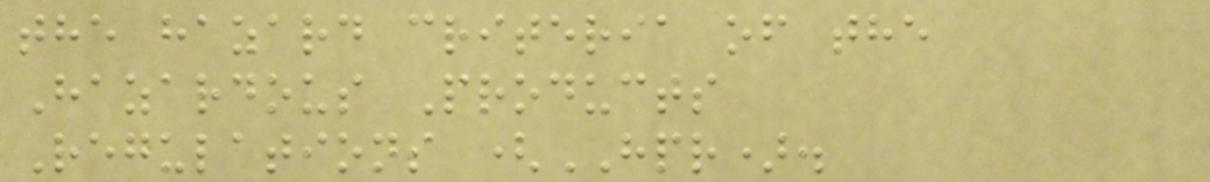the hazard criteria of the
Hazardous Products
Regulations (HPR).
